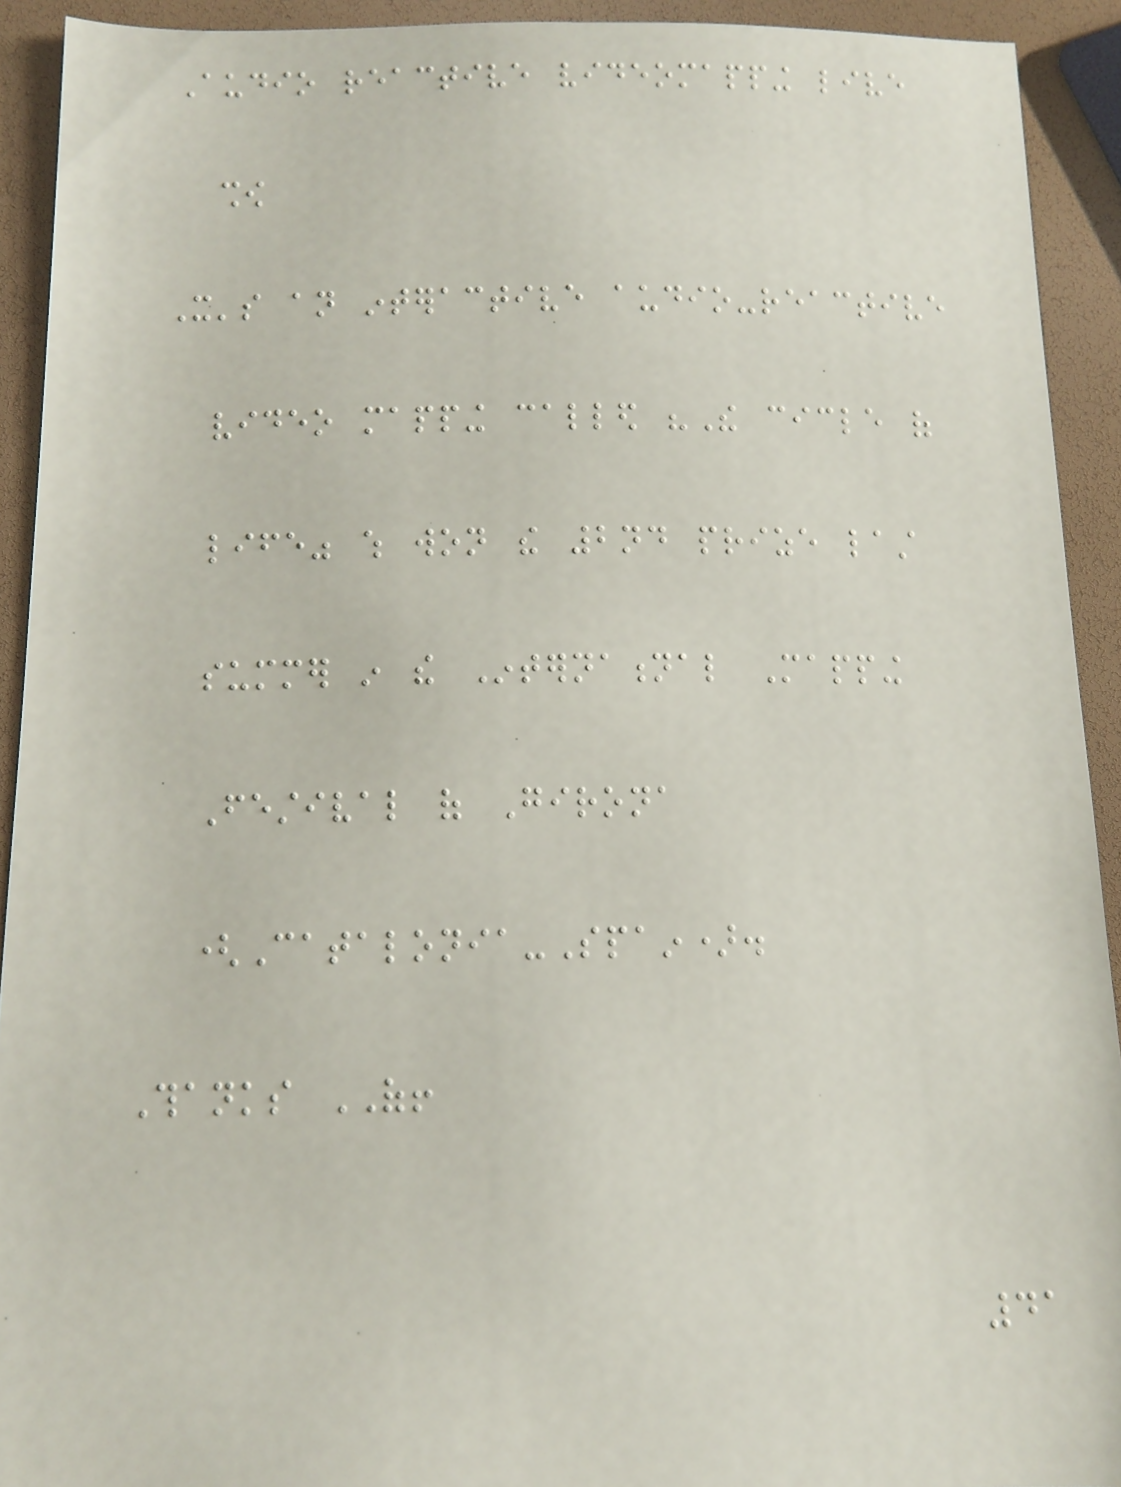Audio reactive videomapping live
show
It's an interactive audio-reactive
video mapping called "The cicle of
life" which won the 2nd prize last
summer in the International Mapping
Festival of Girona
(Catalonia-Spain).
Thanks OF!
41
